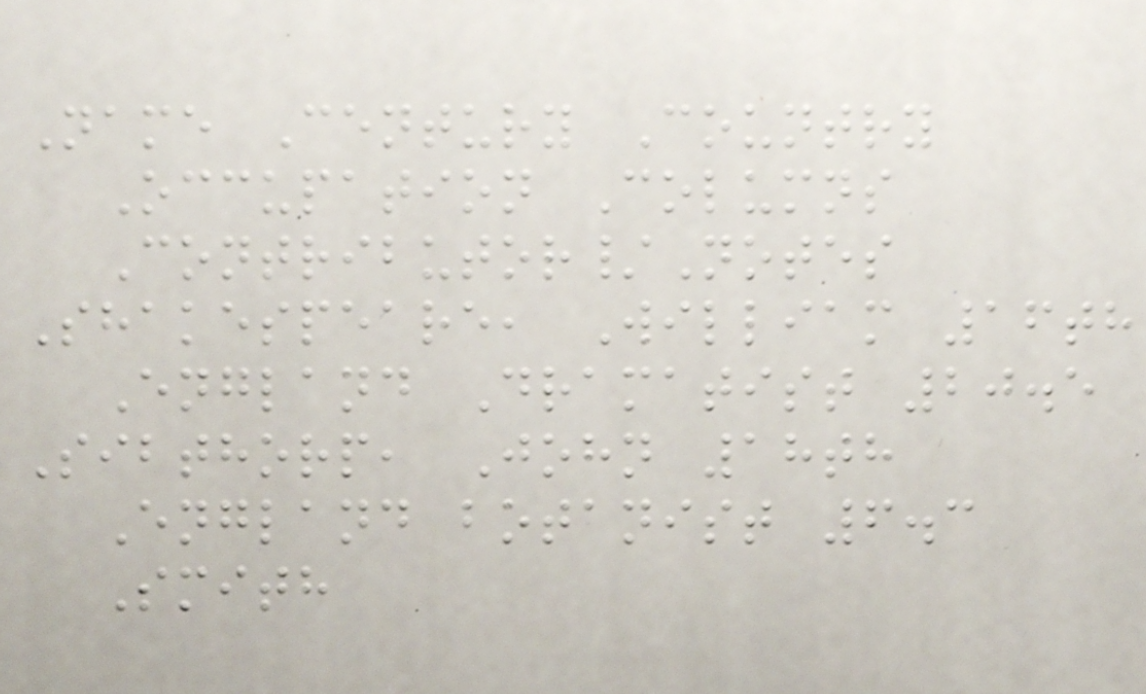Name Century Country
Occupation Columns
Contributor/Notes
Shakespeare, William 16th
England Dramatist 20.5
Sibthorp, John 18th
England botanist 6.3
Smith
